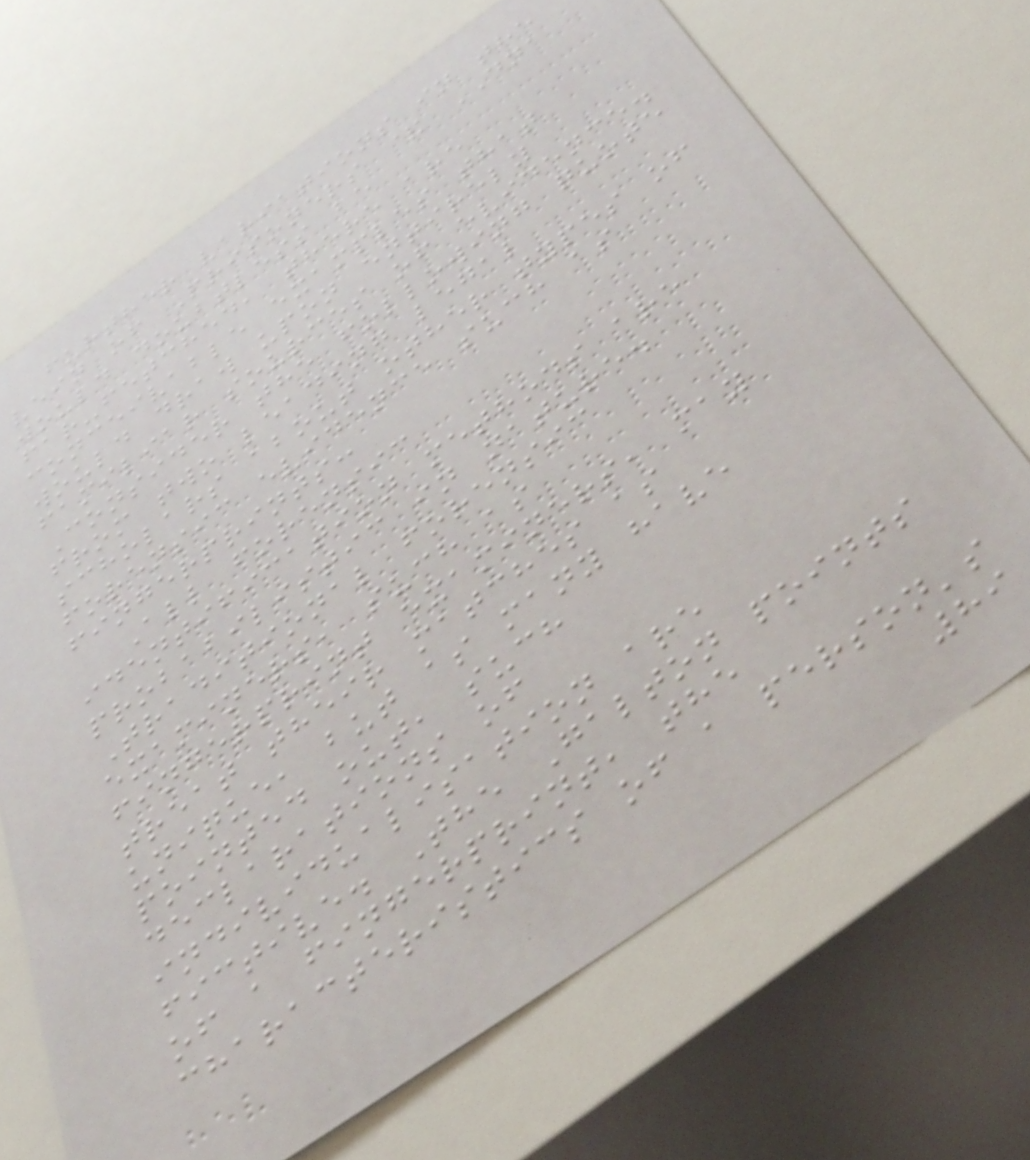further variations in the
vein of Prisoners & DNA
would doubtless be
far-fetched, there are
conceivable examples that
would draw upon entirely
familiar sources of evidence.
Consider the following quote
from two leading legal
scholars about other types of
forensic evidence such as
fingerprints:
All forensic
identification methods are
probabilistic in nature.
Traditional forensic
examiners, such as
fingerprint examiners, may
treat their matches as
unique, but as many have
pointed out, such
declarations of
individualisation are
fictive. The Galton points
of a fingerprint, the
characteristics of a person's
89
